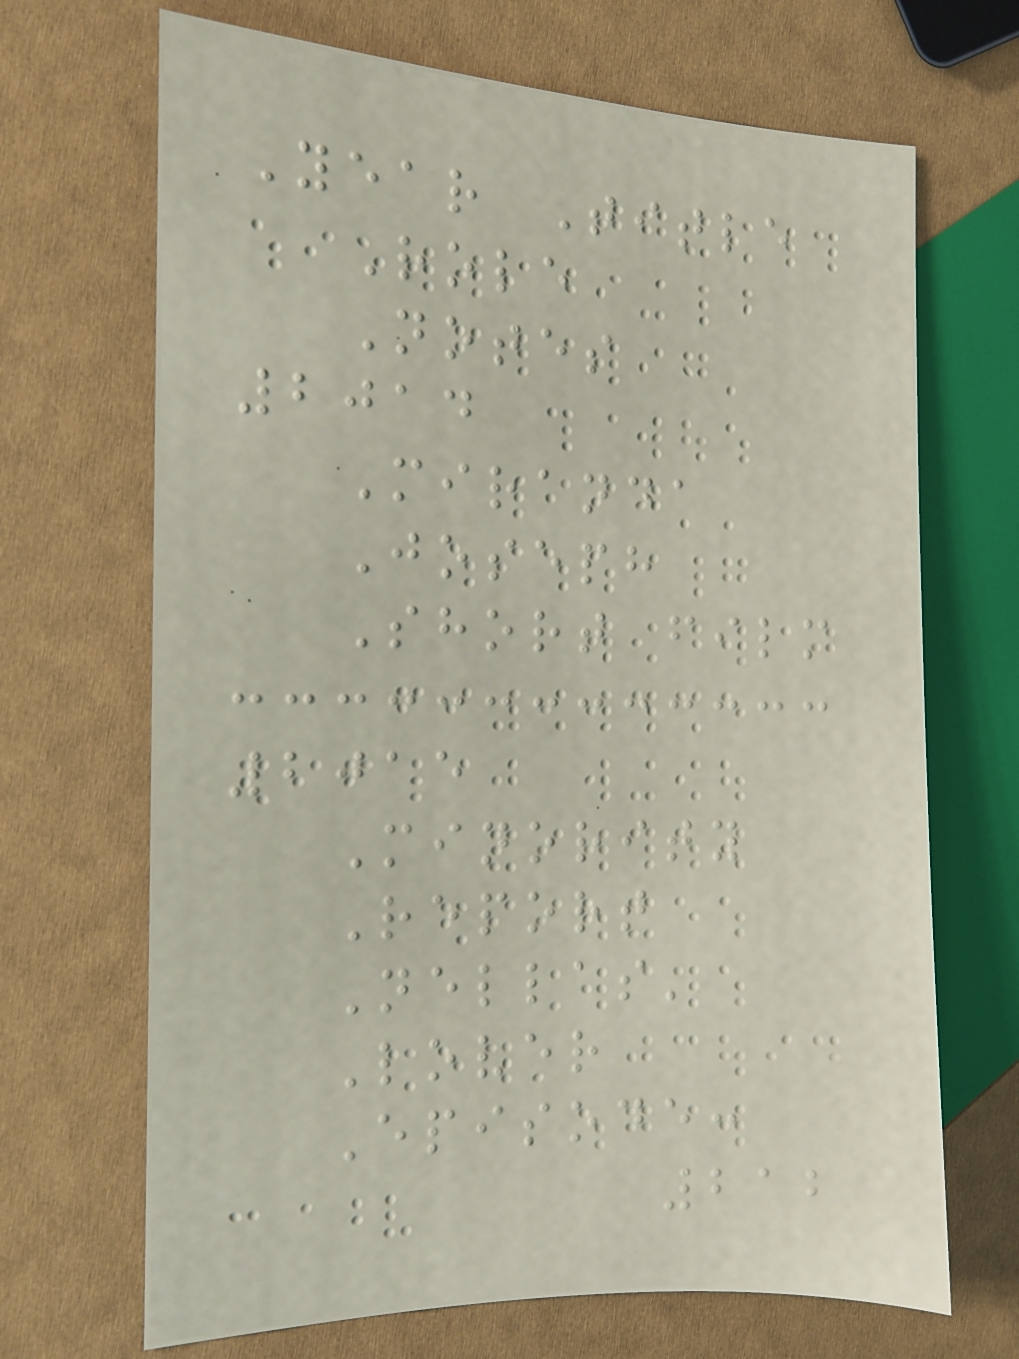Year Title
Role
Notes
2014
Miranda
Joseph
Short film
2015
Minority
Report
Nellas'
Lover
Episode:
212
